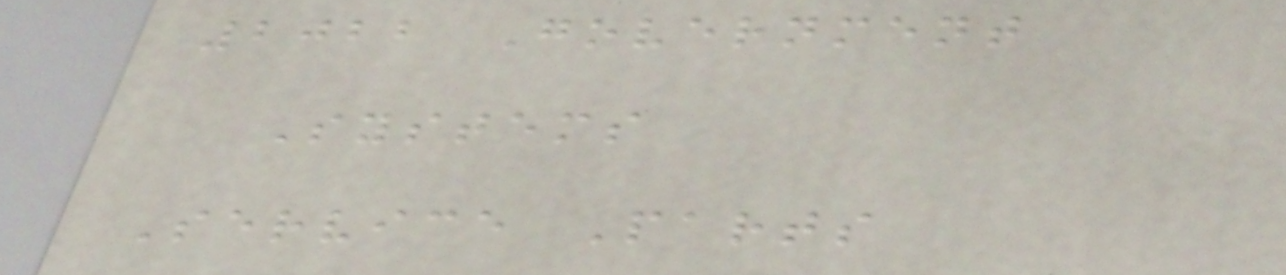2022 Government
Systems
Service Parts
